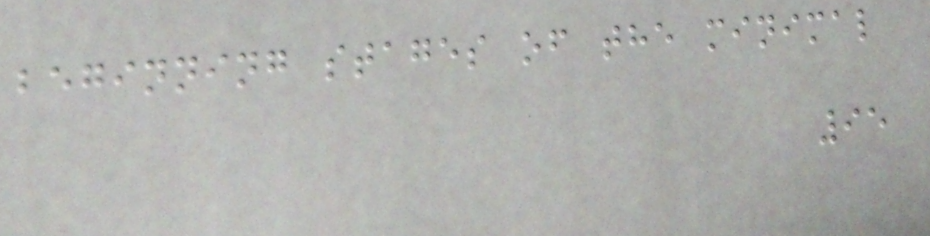beginning stages of the minimal
95
